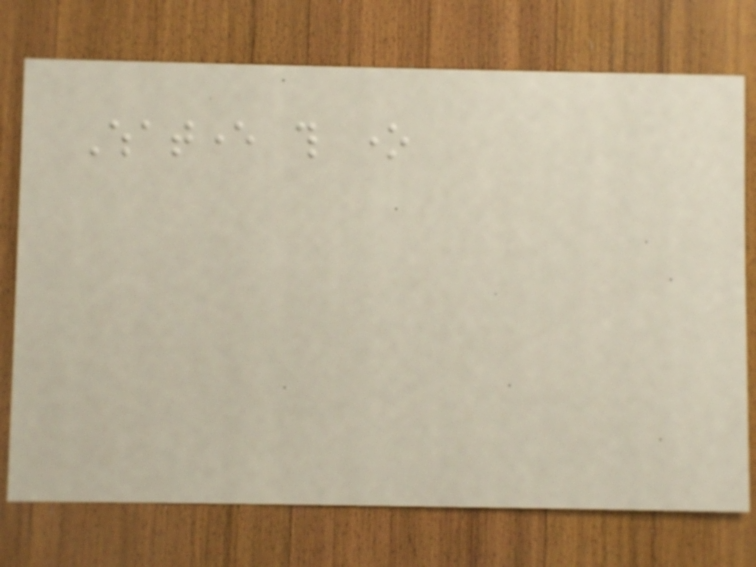Whatever this one
